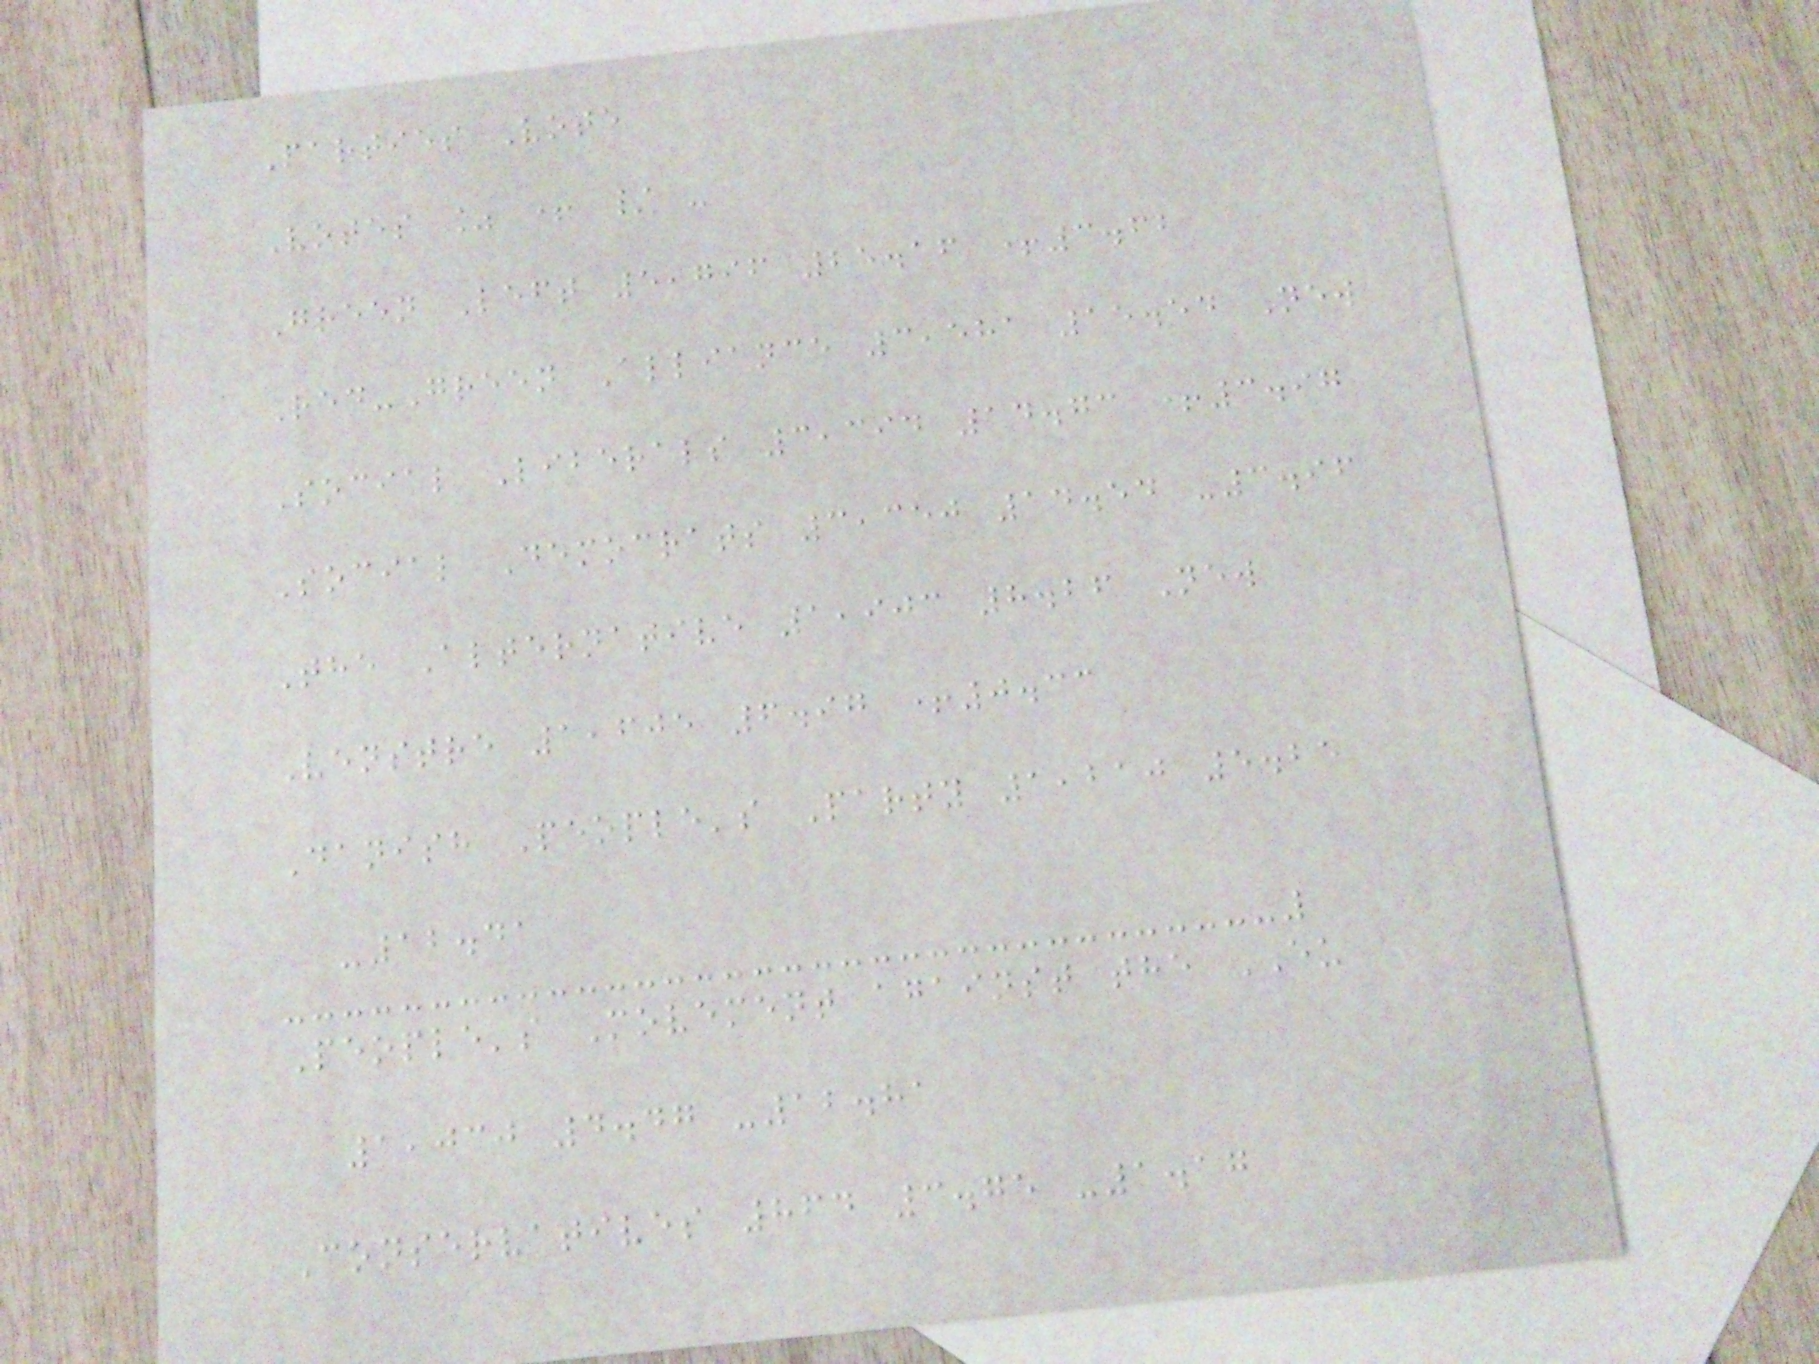Parties Vote
Votes % + / -
Green Left 5,796 25.16 +3.62
Red-Green Alliance 3,581 15.54 New
Social Liberals 3,394 14.73 +3.97
Social Democrats 3,350 14.54 -3.96
The Alternative 1,903 8.26 New
Venstre 1,605 6.97 +0.33
Danish People's Party 1,210 5.25
-12.41
People's Movement against the EU
1,030 4.47 -12.81
Conservatives 864 3.75 -1.17
